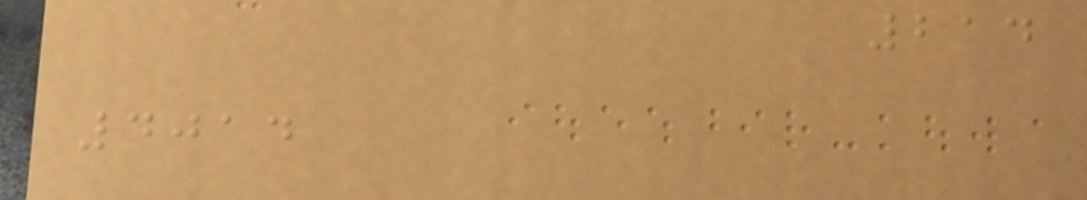214
4014
